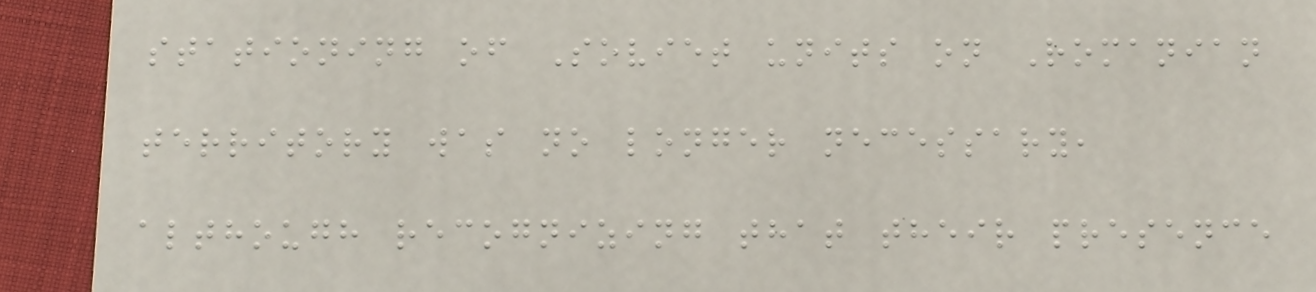stationing of Soviet units on Romanian
territory was no longer necessary,
although recognizing that their presence
